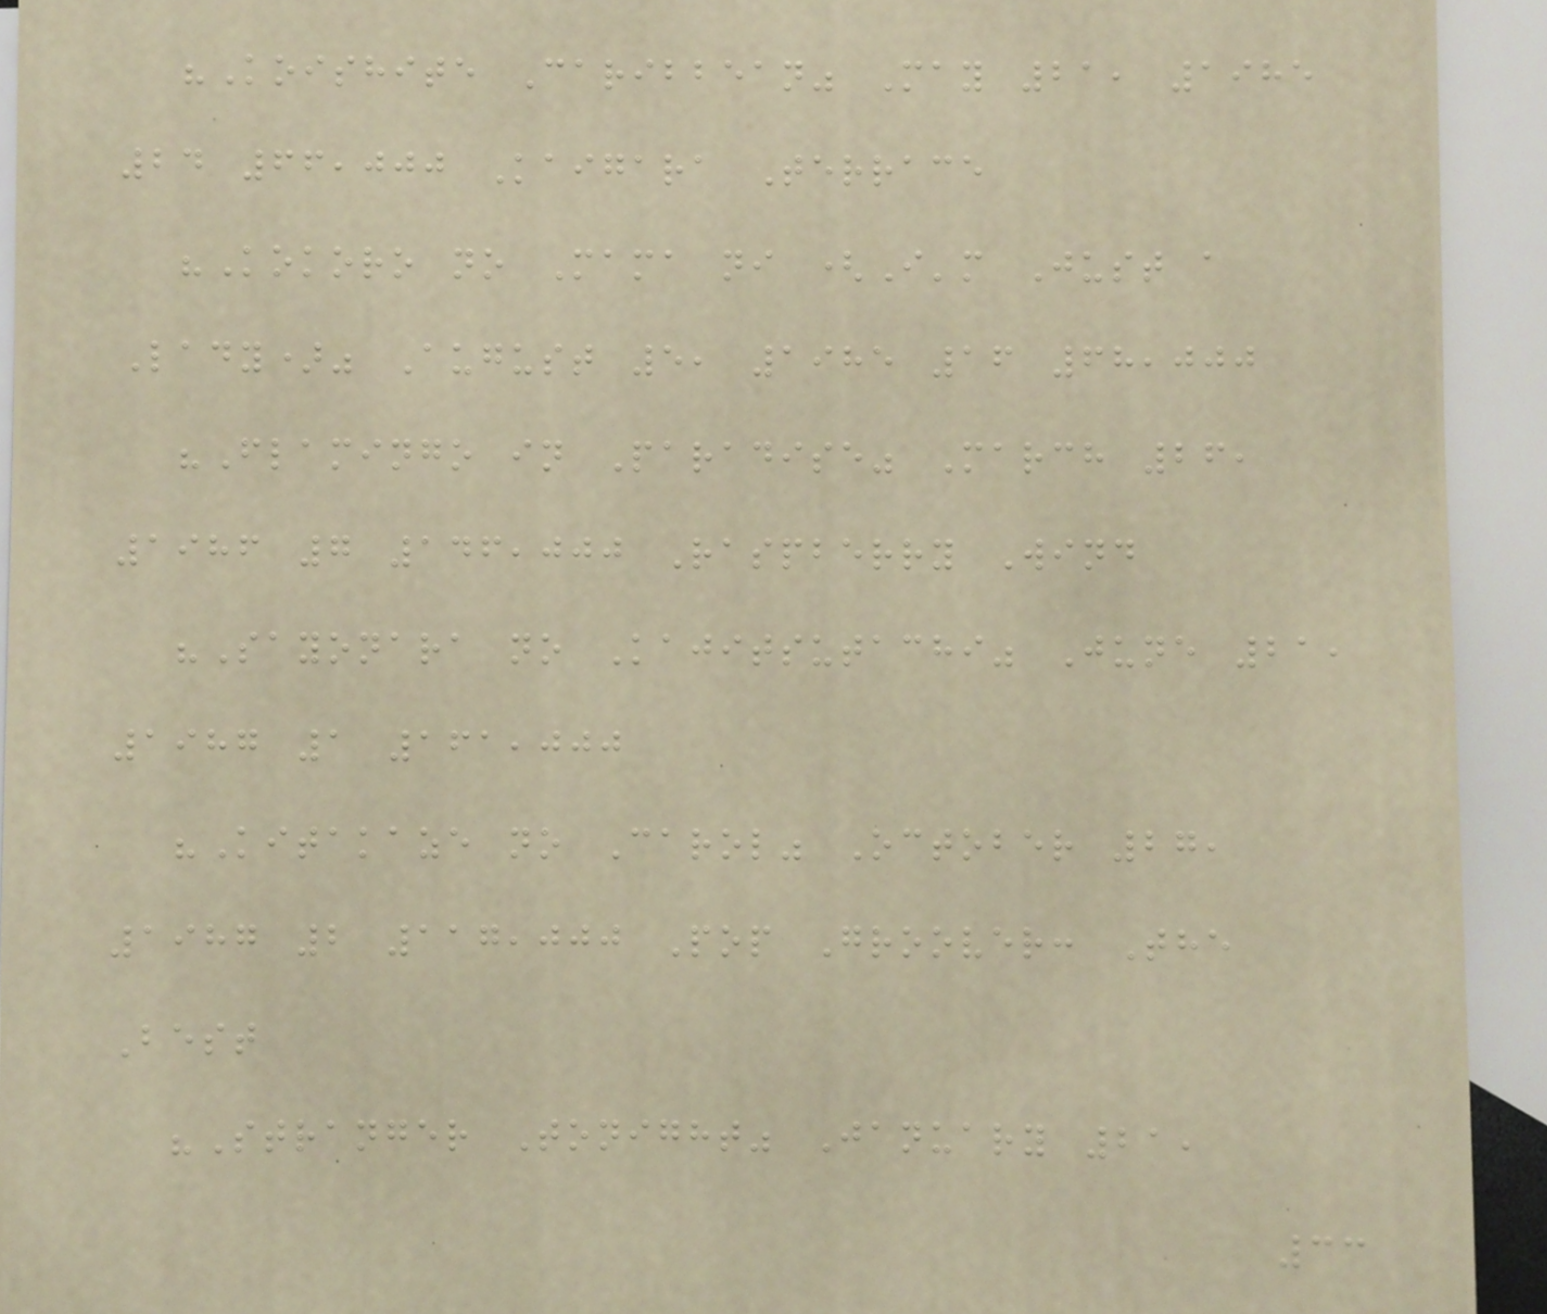"Koishite Caribbean" May 21, 1985
24 66,000 Kaigara Terrace
"Kokoro no Mama ni (I'm Just a
Lady)" August 5, 1985 16 68,000
"Flamingo in Paradise" March 26,
1986 7 146,000 Raspberry Wind
"Sayonara no Kajitsutachi" June 21,
1987 1 161,000
"Kitakaze no Carol" October 27,
1987 2 117,000 Pop Groover: The
Best
"Stranger Tonight" January 21,
33
